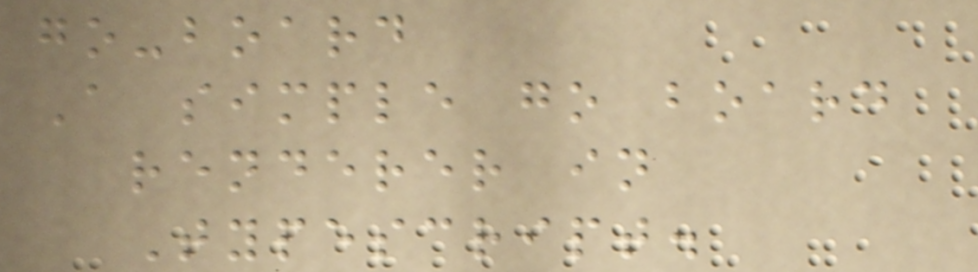go-board
A simple go board
renderer in
Typescript.
